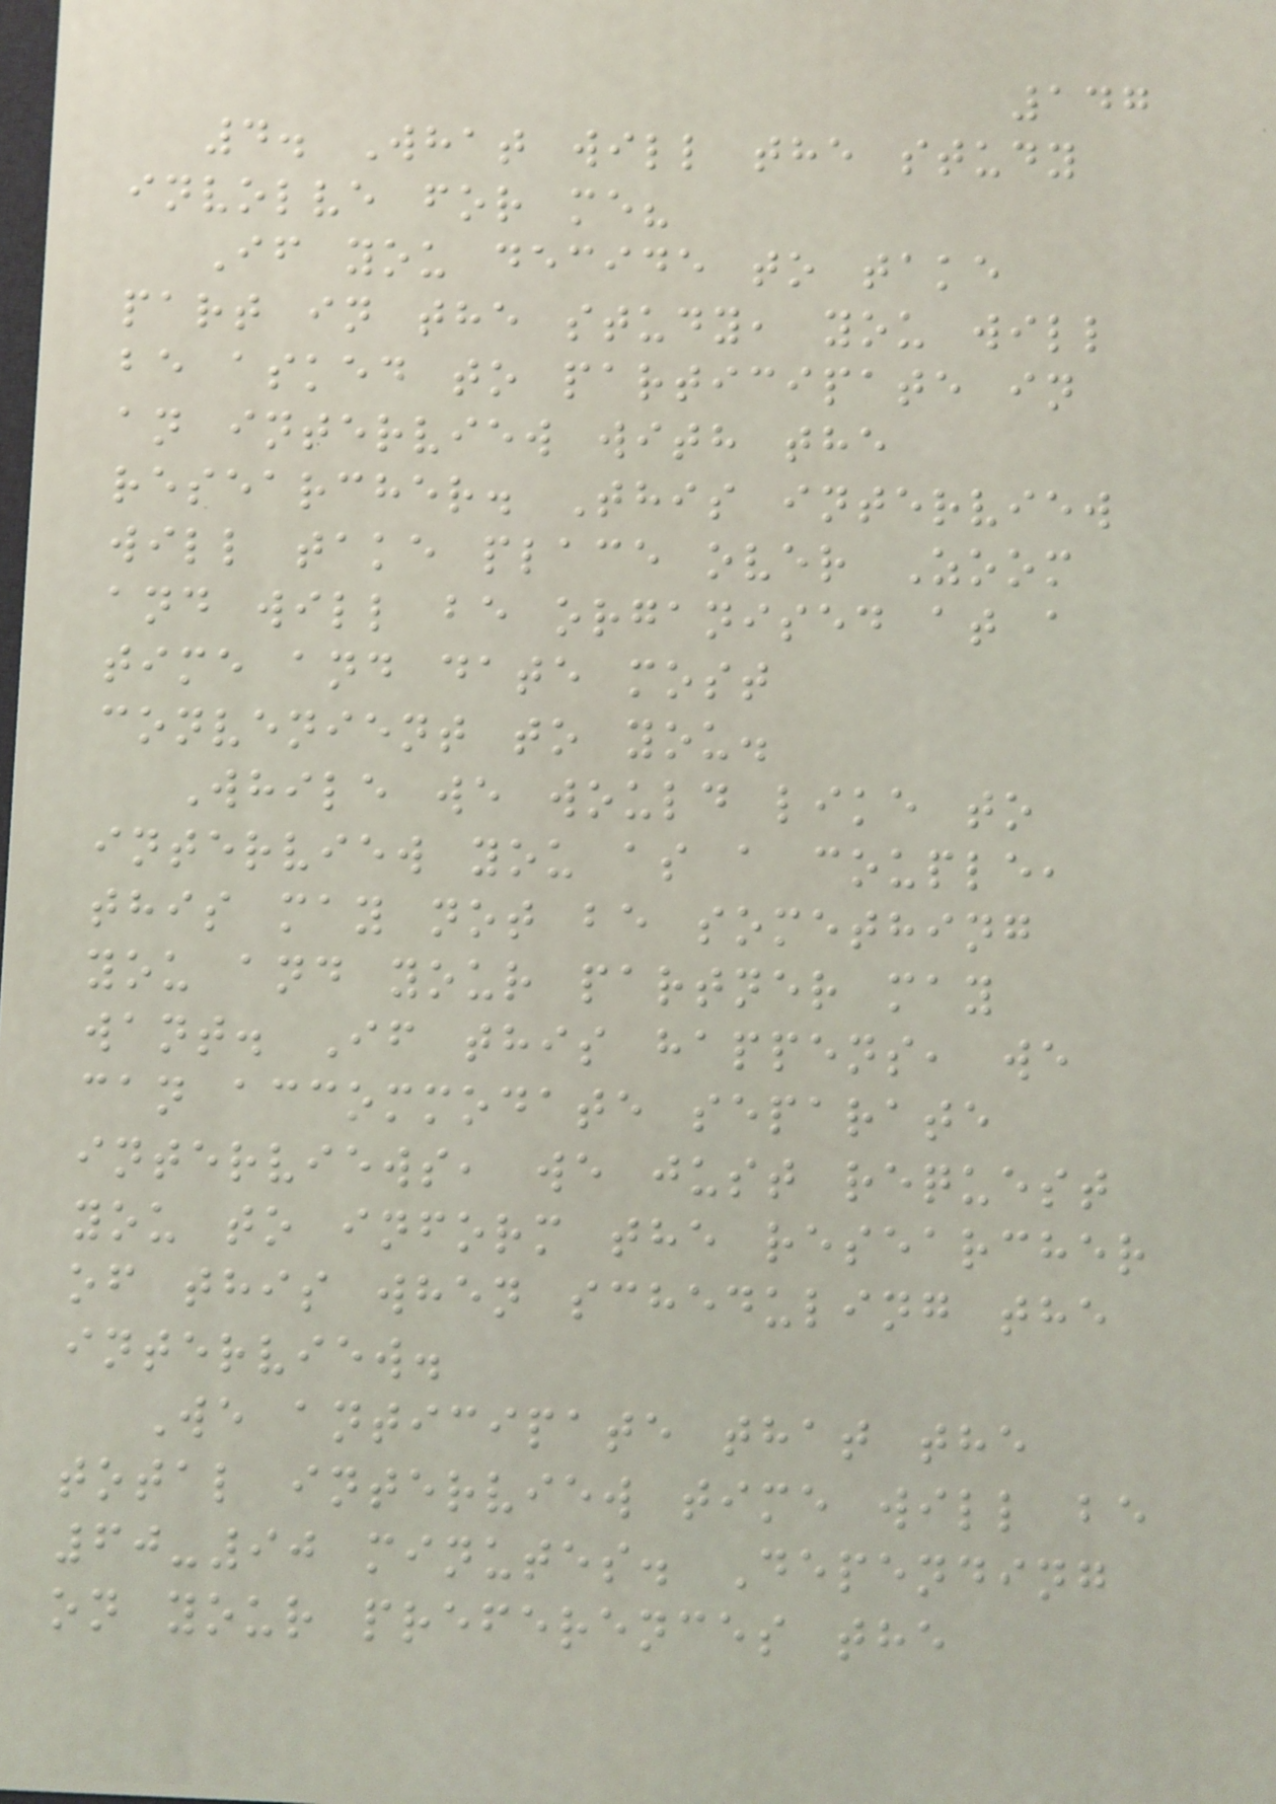147
4. What will the study
involve for me?
If you decide to take
part in the study, you will
be asked to participate in
an interview with the
researcher. This interview
will take place over Zoom
and will be organised at a
time and date most
convenient to you.
While we would like to
interview you as a couple,
this may not be something
you and your partner may
want. If this happens, we
can accommodate separate
interviews, we just request
you to inform the researcher
of this when scheduling the
interview.
We anticipate that the
total interview time will be
60-90 minutes. Depending
on your preferences the
